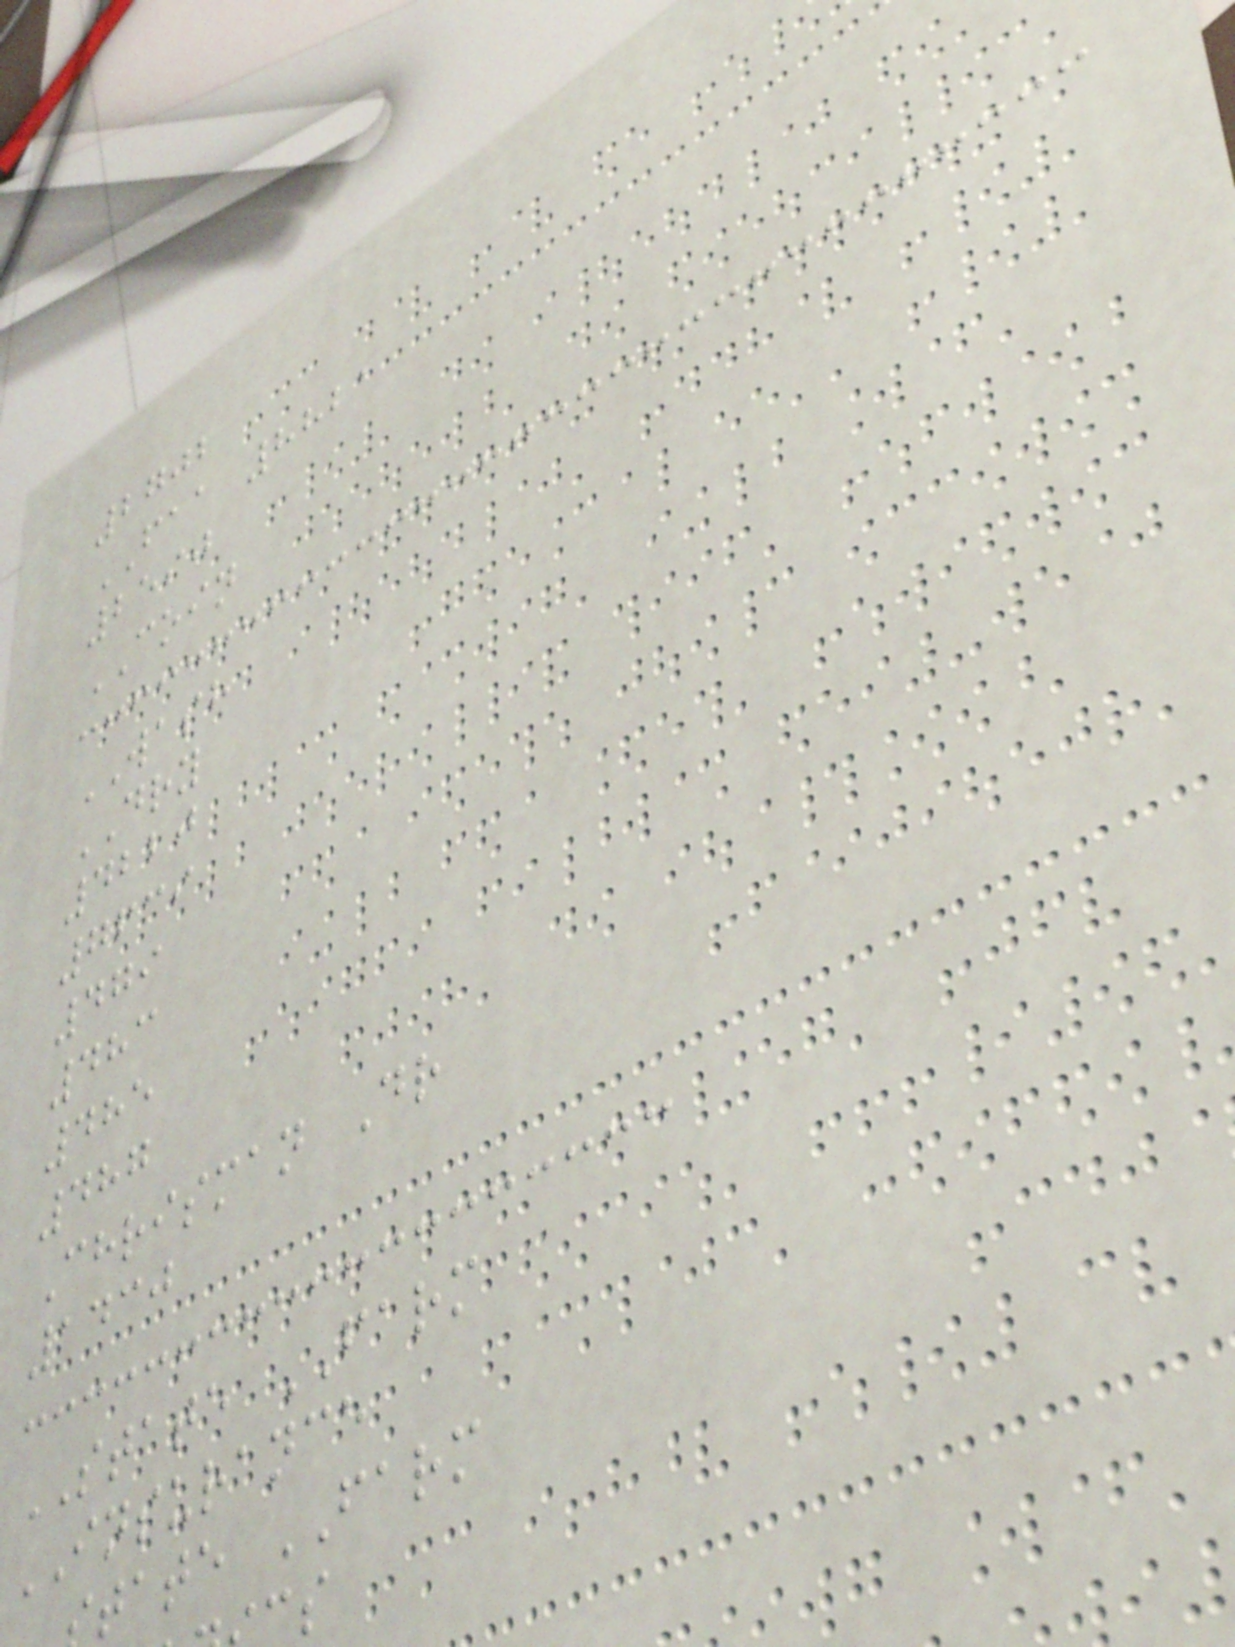2702
FAA 8821
2590
COIN
WASH
DRY
4220
7639
479
483
485
487
Chrisman Dr
1430
STATE FARM
INSURANCE
tate FARM
